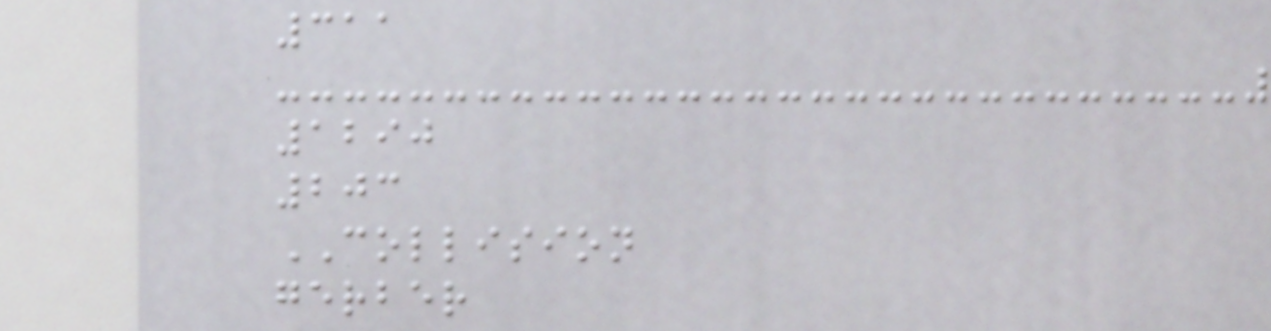311
1290
203
COLLISION
gerber
